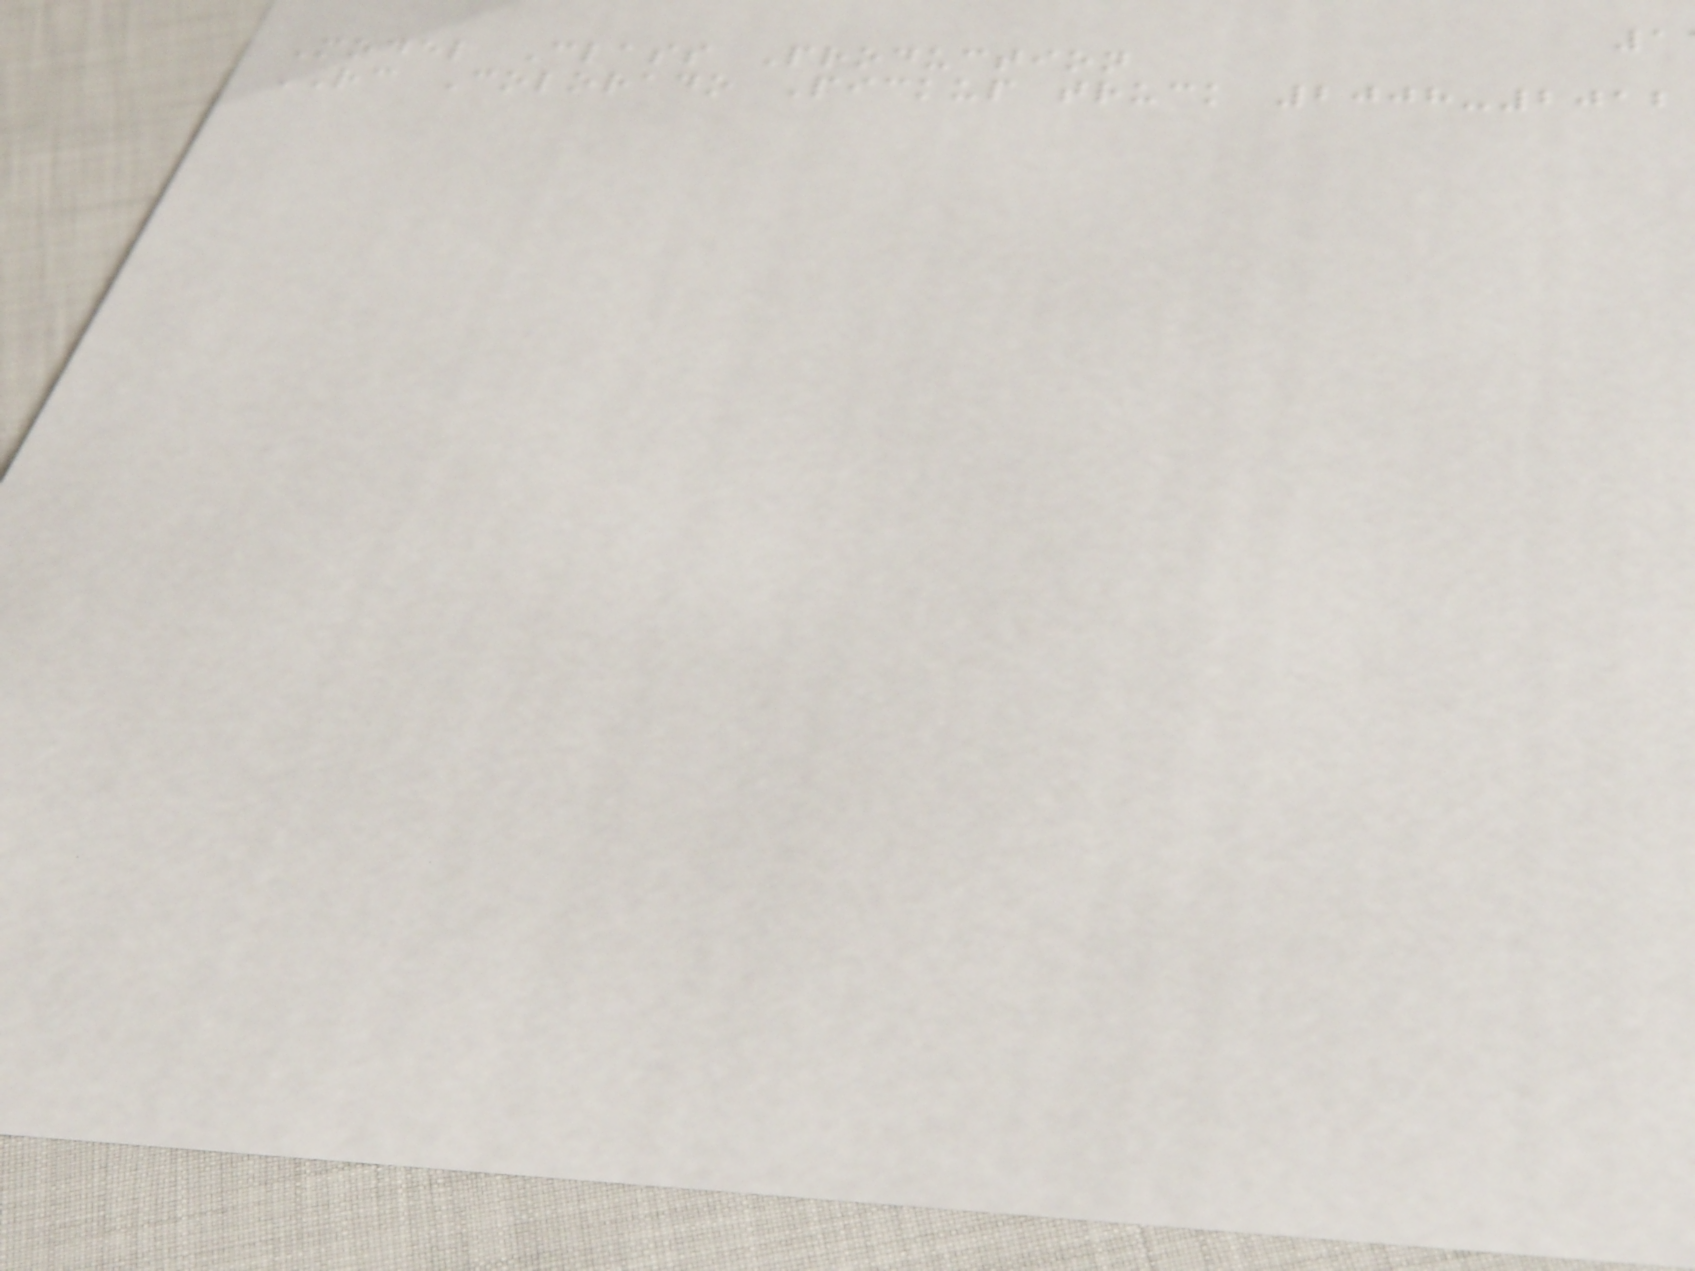Model Class Production
RC Colorado Pickup truck 2008-2012
